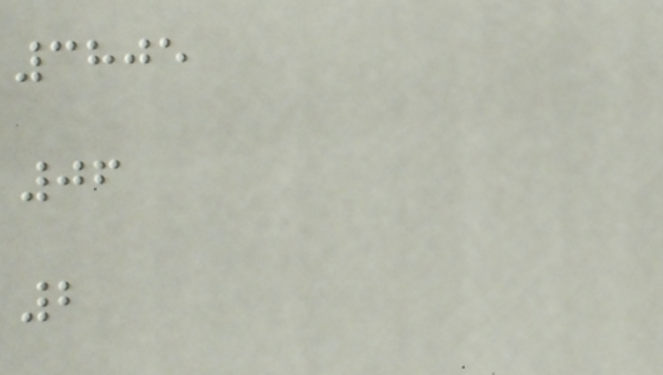3805
06
2
